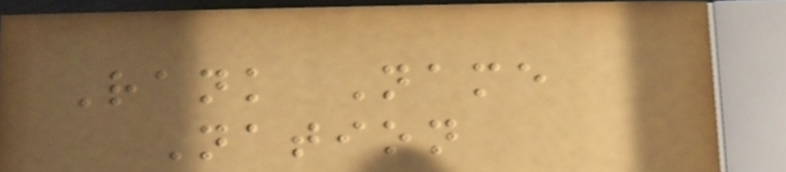Rank Name
Nation
